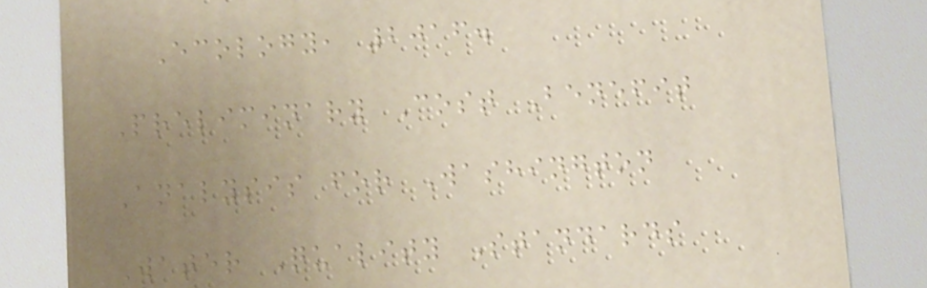Ecology, 2016.
Preliminary Cost Benefit
Analysis for Washington
Water Quality Standards
